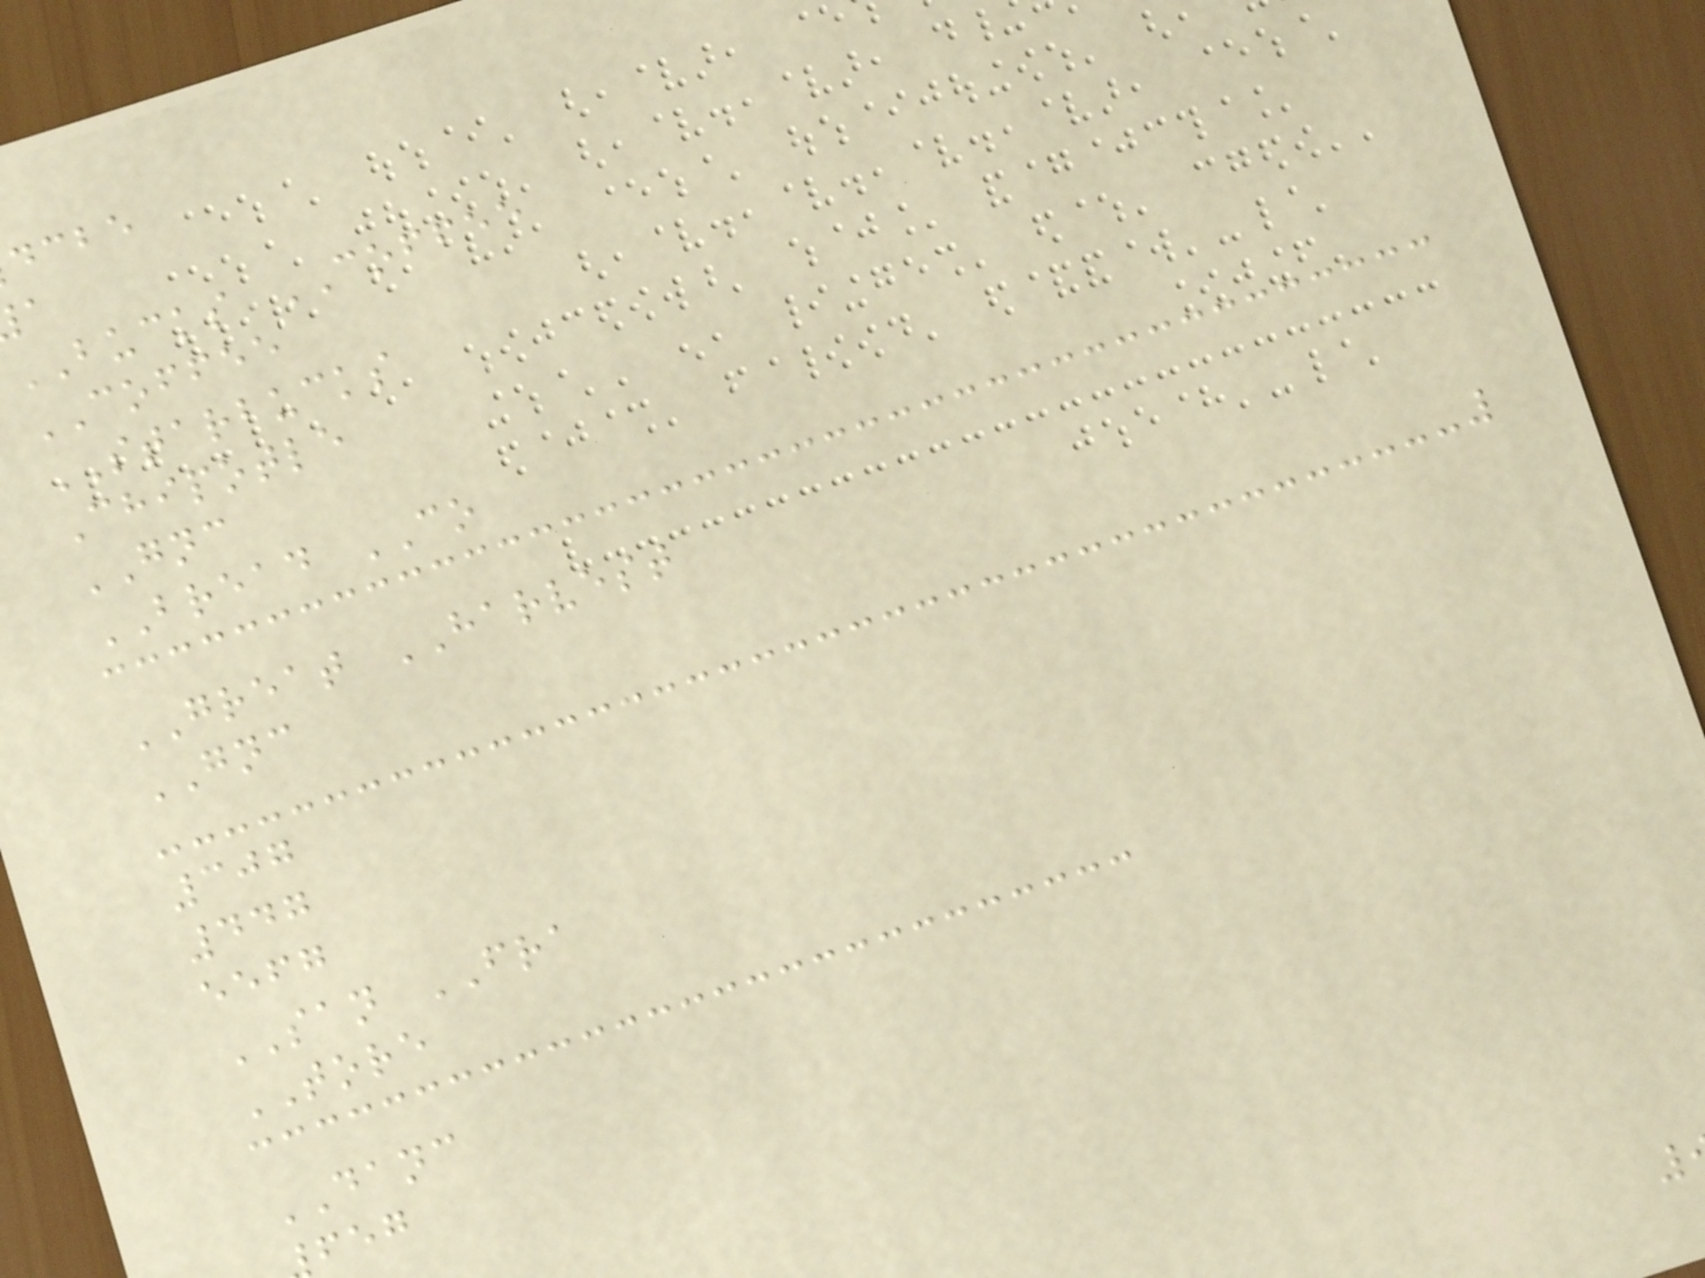dcbe
BUCKS COFFEE
COFFEE
STARBUCKS
Chipotle
GNC
BREAD CO
GREAT HARVEST
GNC
307
447
eefg
SAN FRA
TORE
DANC
